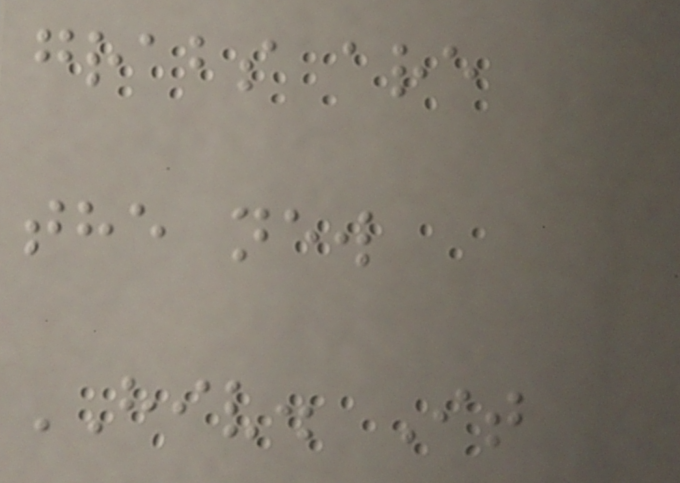grabs are
the new
HIV. It
